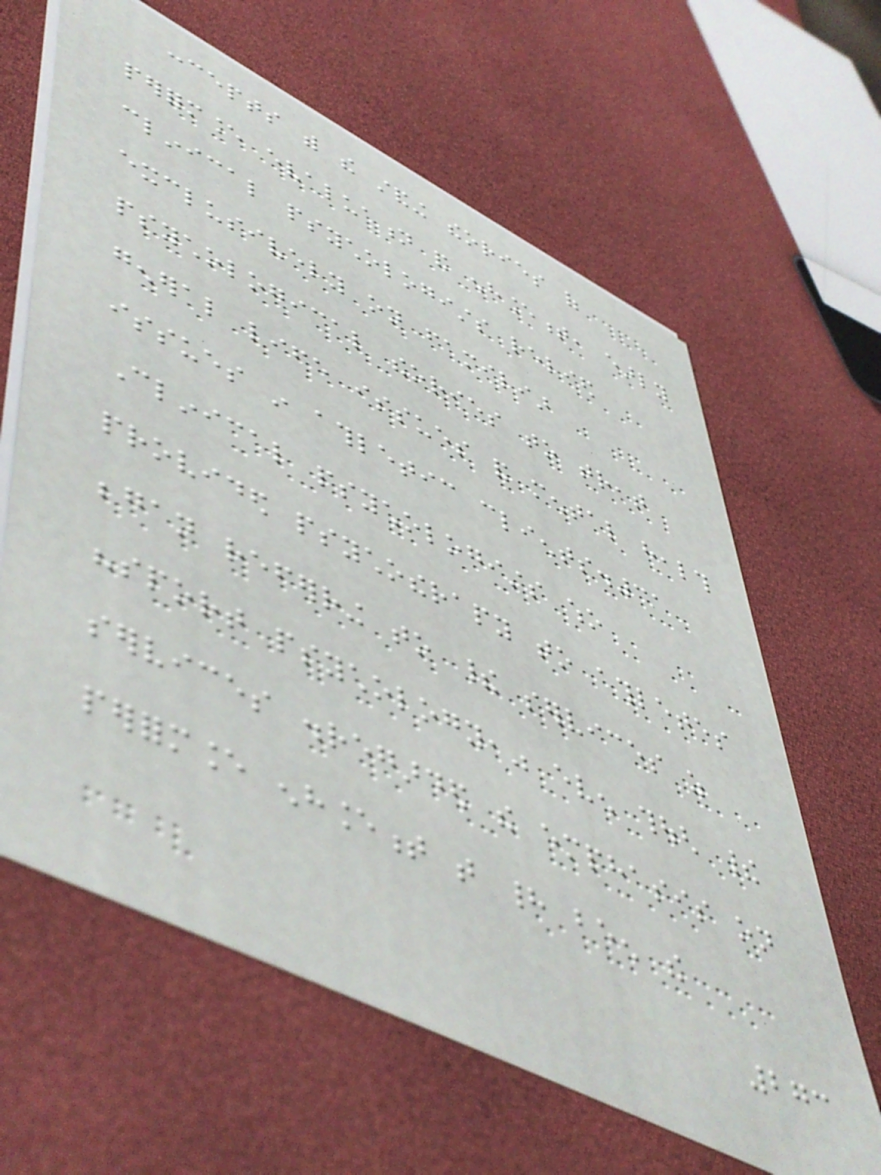concepts with the standing theories of
performance evaluation and enhancement, early
clinical psychologists relied
exclusively on familiar
psychological theories to treat
general life issues and mental health
issues in athletic clients.31
Clinical psychologists who
provided psychotherapy to athletes
began referring to their services as
"sport psychology," even though their
services disregarded the emphasis on
performance enhancement that had been the
273
